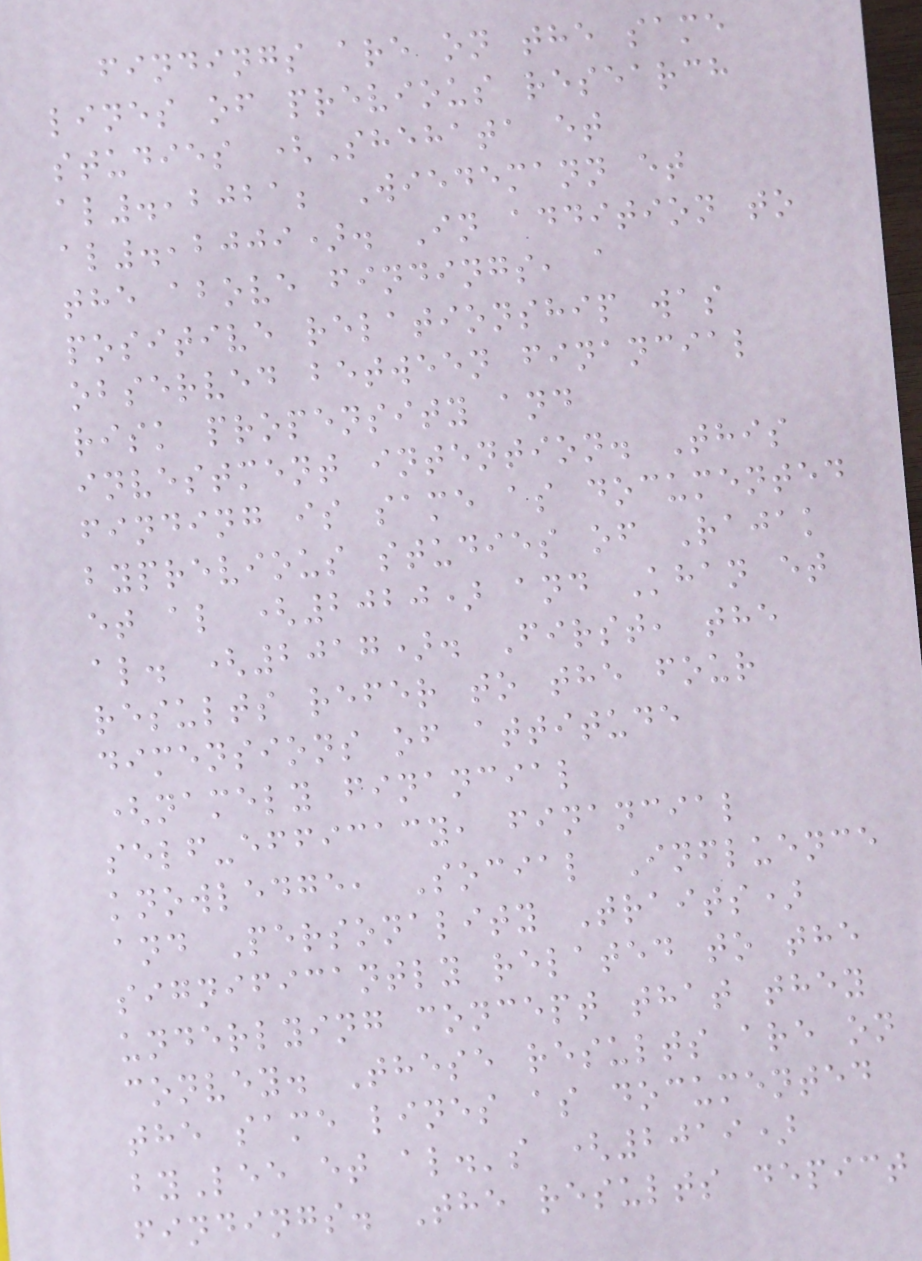findings are on the same
lines of previous research
studies (Shehata et
al.,2021; Wiedemann et
al.,2009). In addition to
the above findings, a
positive relationship was
observed between financial
risk propensity and
investment intention. This
finding is same as documented
byprevious studies of Rajak
et al (2020) and Khan et
al. (2017). First, the
results refer to the four
dimensions of attitude
(namely financial
self-efficacy, financial
knowledge, Social Influence
and Personality Traits)
significantly related to the
underlying concept that they
convey. These results are on
the same lines as documented
byLee et al.'s (2019)
findings. The results depict
